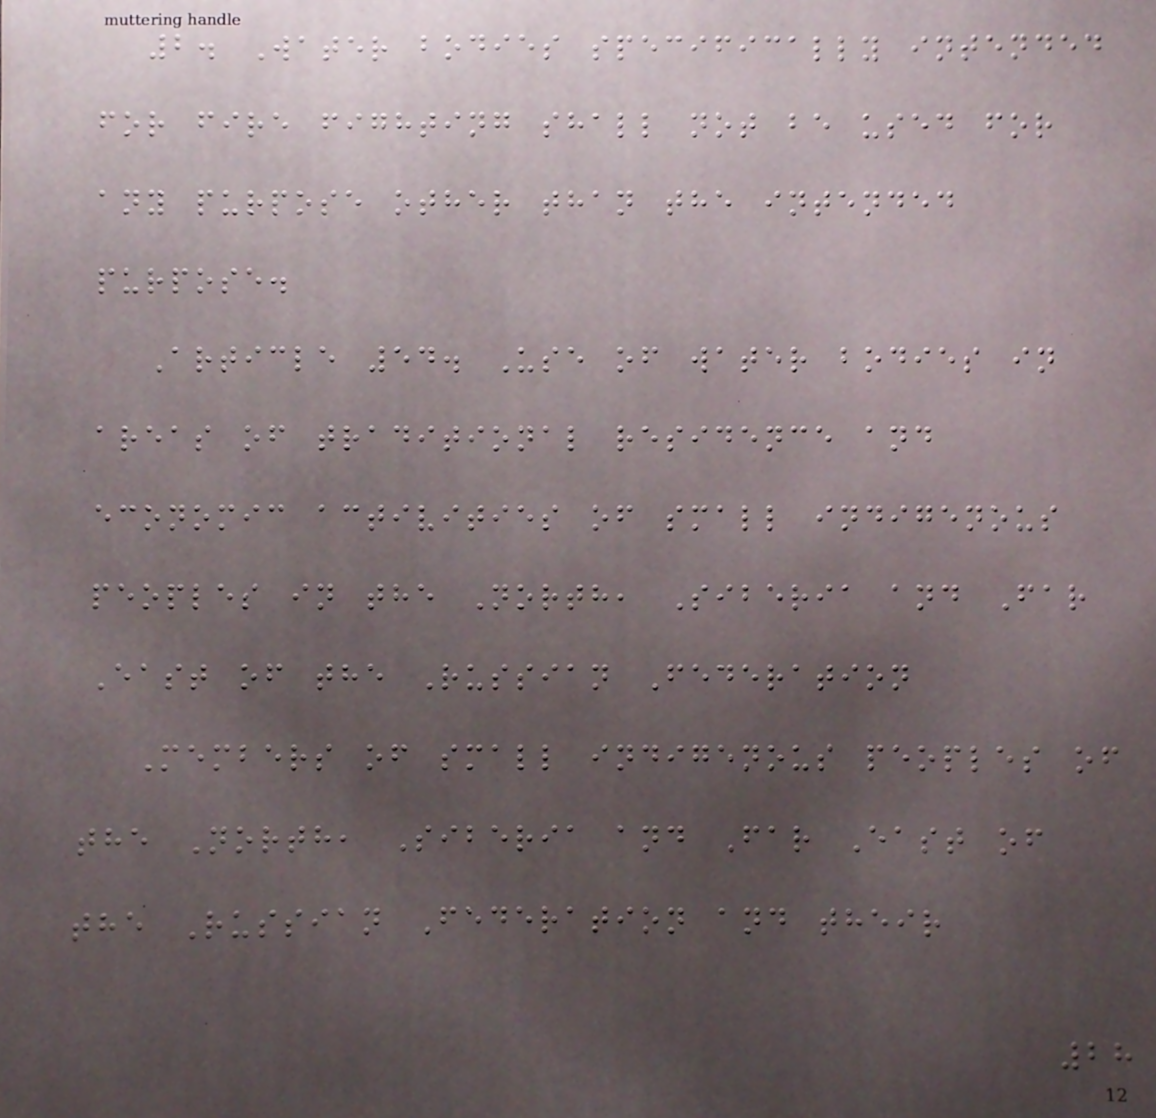2. Water bodies specifically intended
for fire fighting shall not be used for
any purpose other than the intended
purpose.
Article 54. Use of water bodies in
areas of traditional residence and
economic activities of small indigenous
peoples in the North, Siberia and Far
East of the Russian Federation
Members of small indigenous peoples of
the North, Siberia and Far East of
the Russian Federation and their
28
